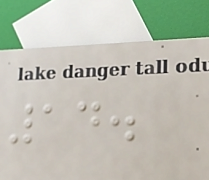14.
